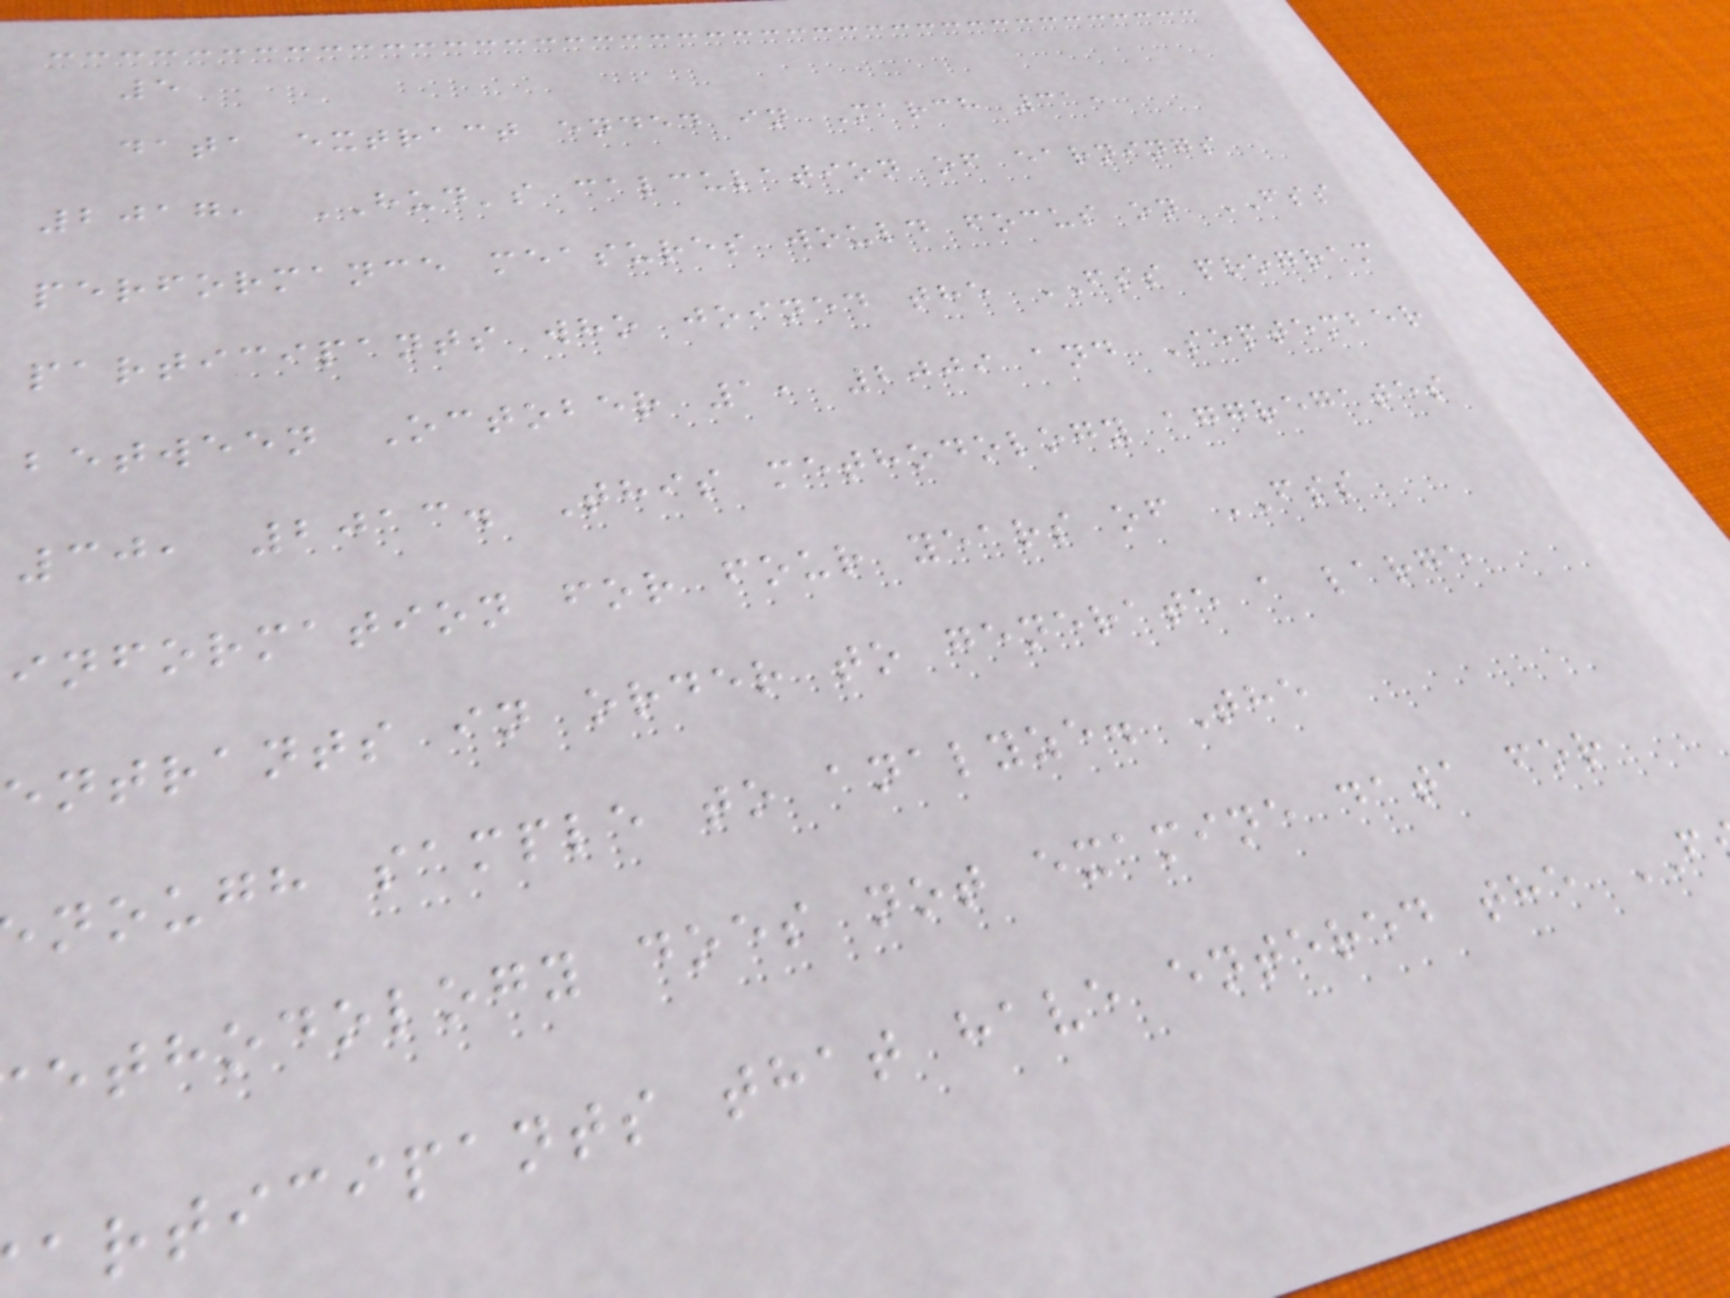5
data extract ended in March 31,
2017, HUD's calculation of earnings
performance measures would focus on FSS
participants who joined the FSS program
between October 1, 2009 and September
30, 2013. This methodology aggregates
information for four years of FSS
entrants in order to generate a large
nough sample to analyze. The
ethodology does not examine data for
articipants that have entered the
